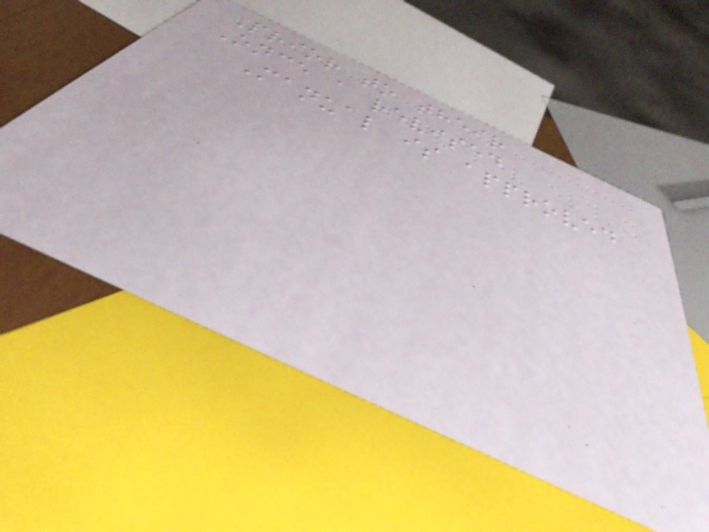Prior to their
Once a revised
Manual is approved
